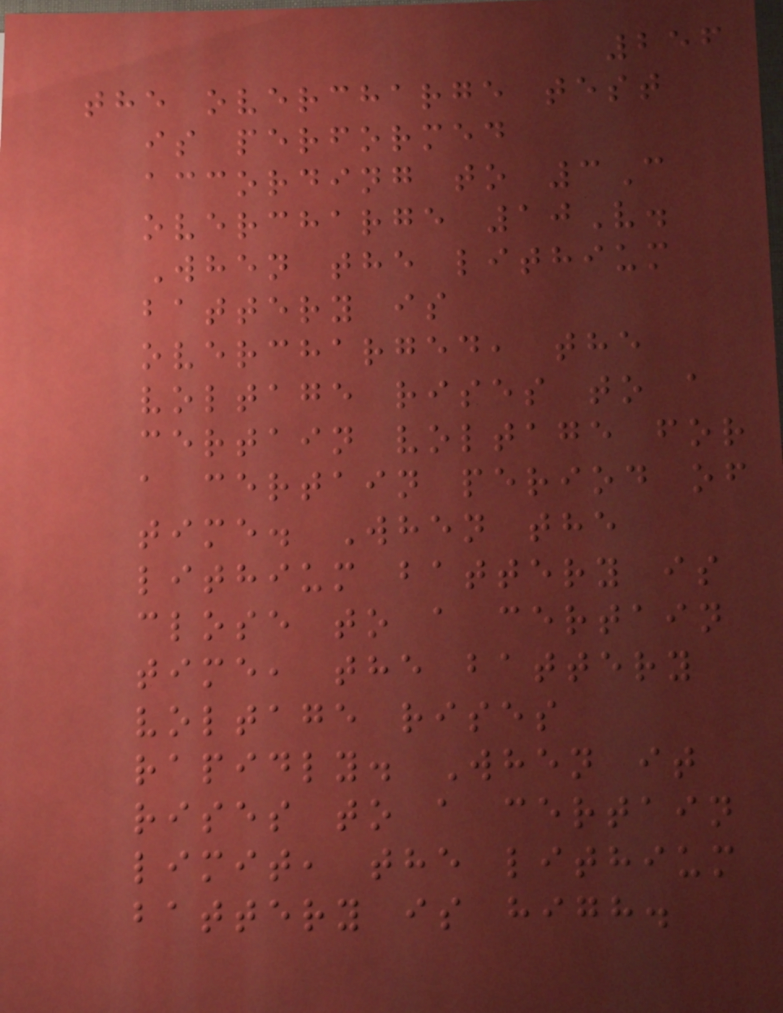256
the overcharge test
is performed
according to 3C
overcharge 10V.
When the lithium
battery is
overcharged, the
voltage rises to a
certain voltage for
a certain period of
time. When the
lithium battery is
close to a certain
time, the battery
voltage rises
rapidly. When it
rises to a certain
limit, the lithium
battery is high.
